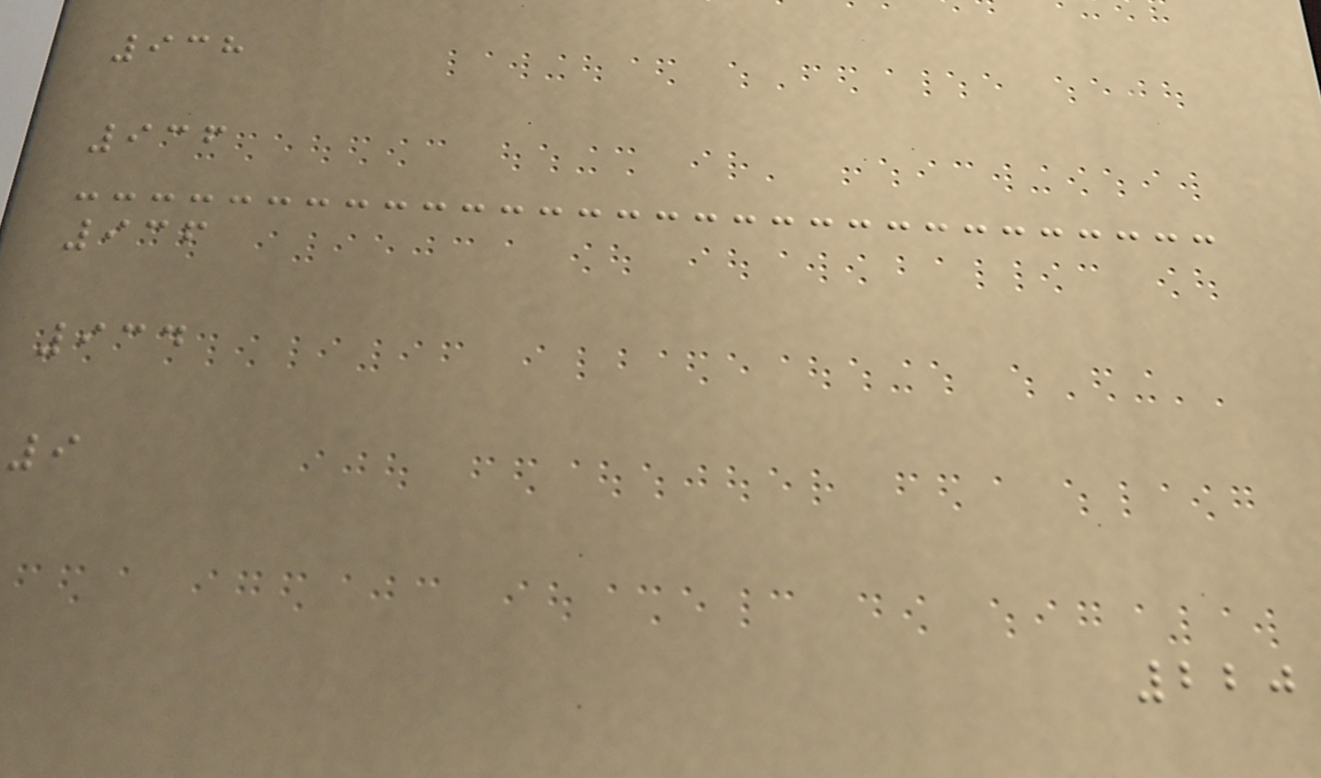938
936
936
934
9
220
